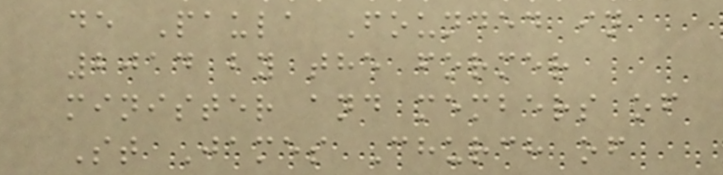de Paula Founded in
2014 by the former
minister and members of
St James Church of
